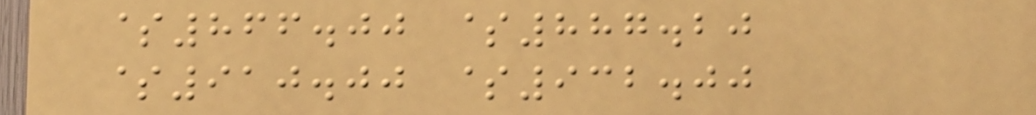$866.00 $887.20
$910.00 $932.00
